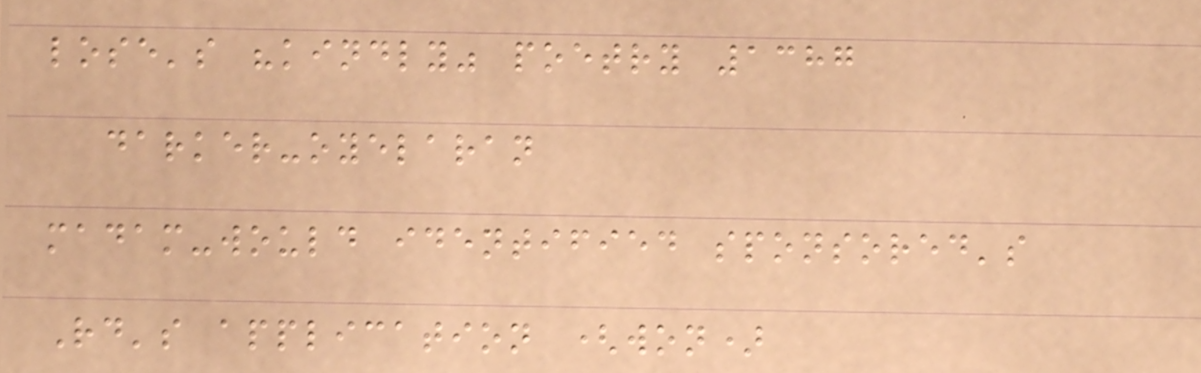lose's "kindly" poetry 1387
darker-oyelaran
madam-would identified sponsored's
Rd's application (won)
